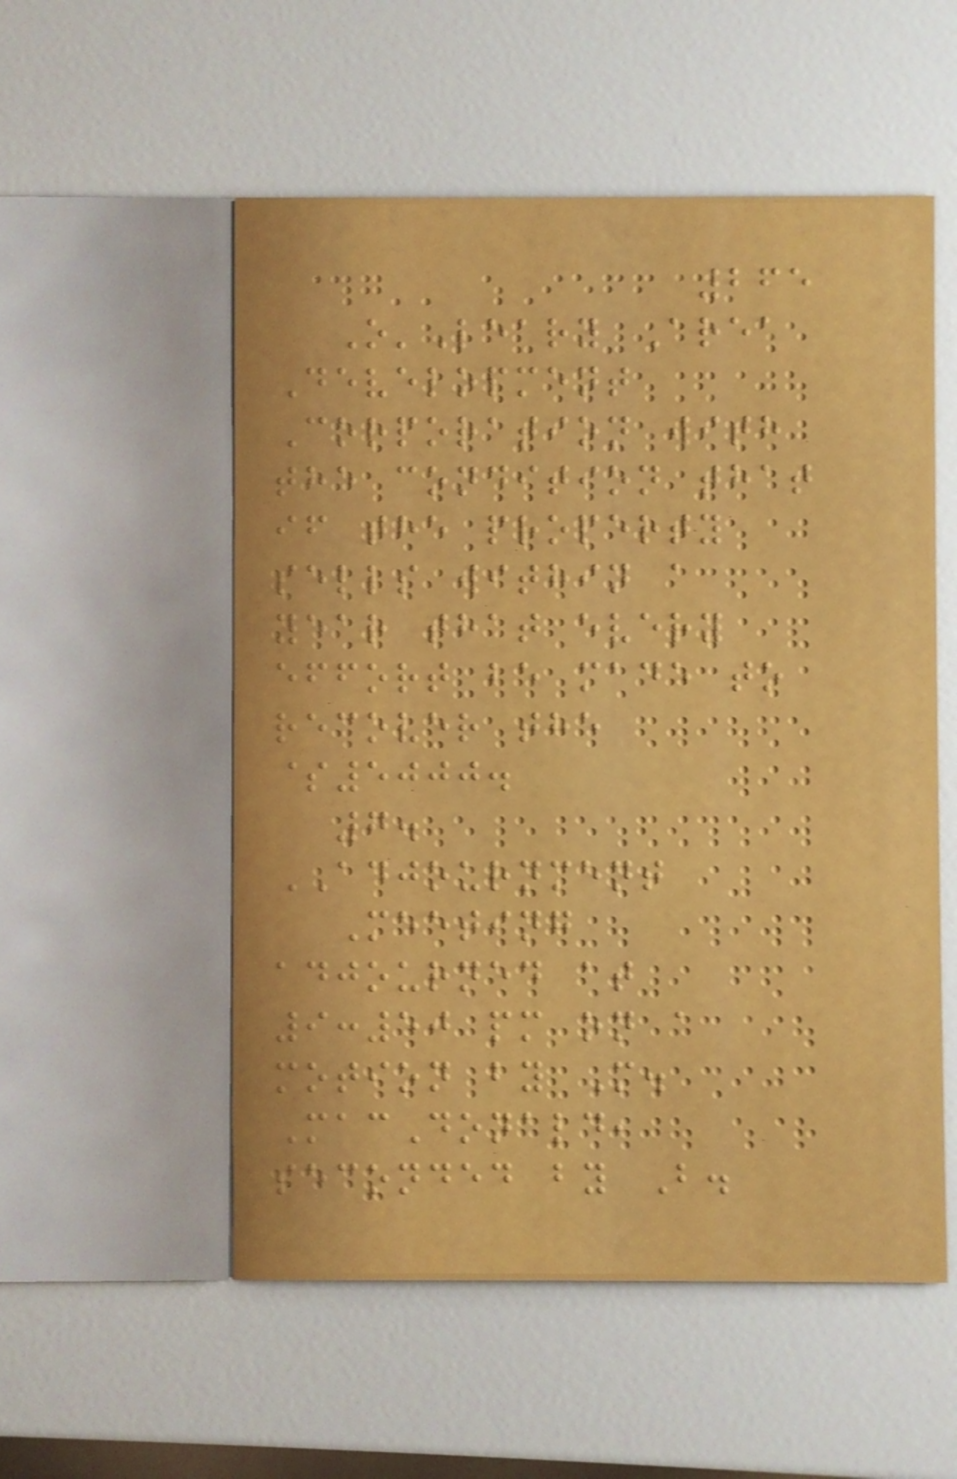265
O'Leary Area
Development
Corporation with
the condition that
if the property
sells within a
year that every
effort be made to
recover the
$5000.
7.
ADJOURNMENT
Meeting
adjourned at
9:50 pm on a
motion by M.
MacDonald,
seconded by B.
